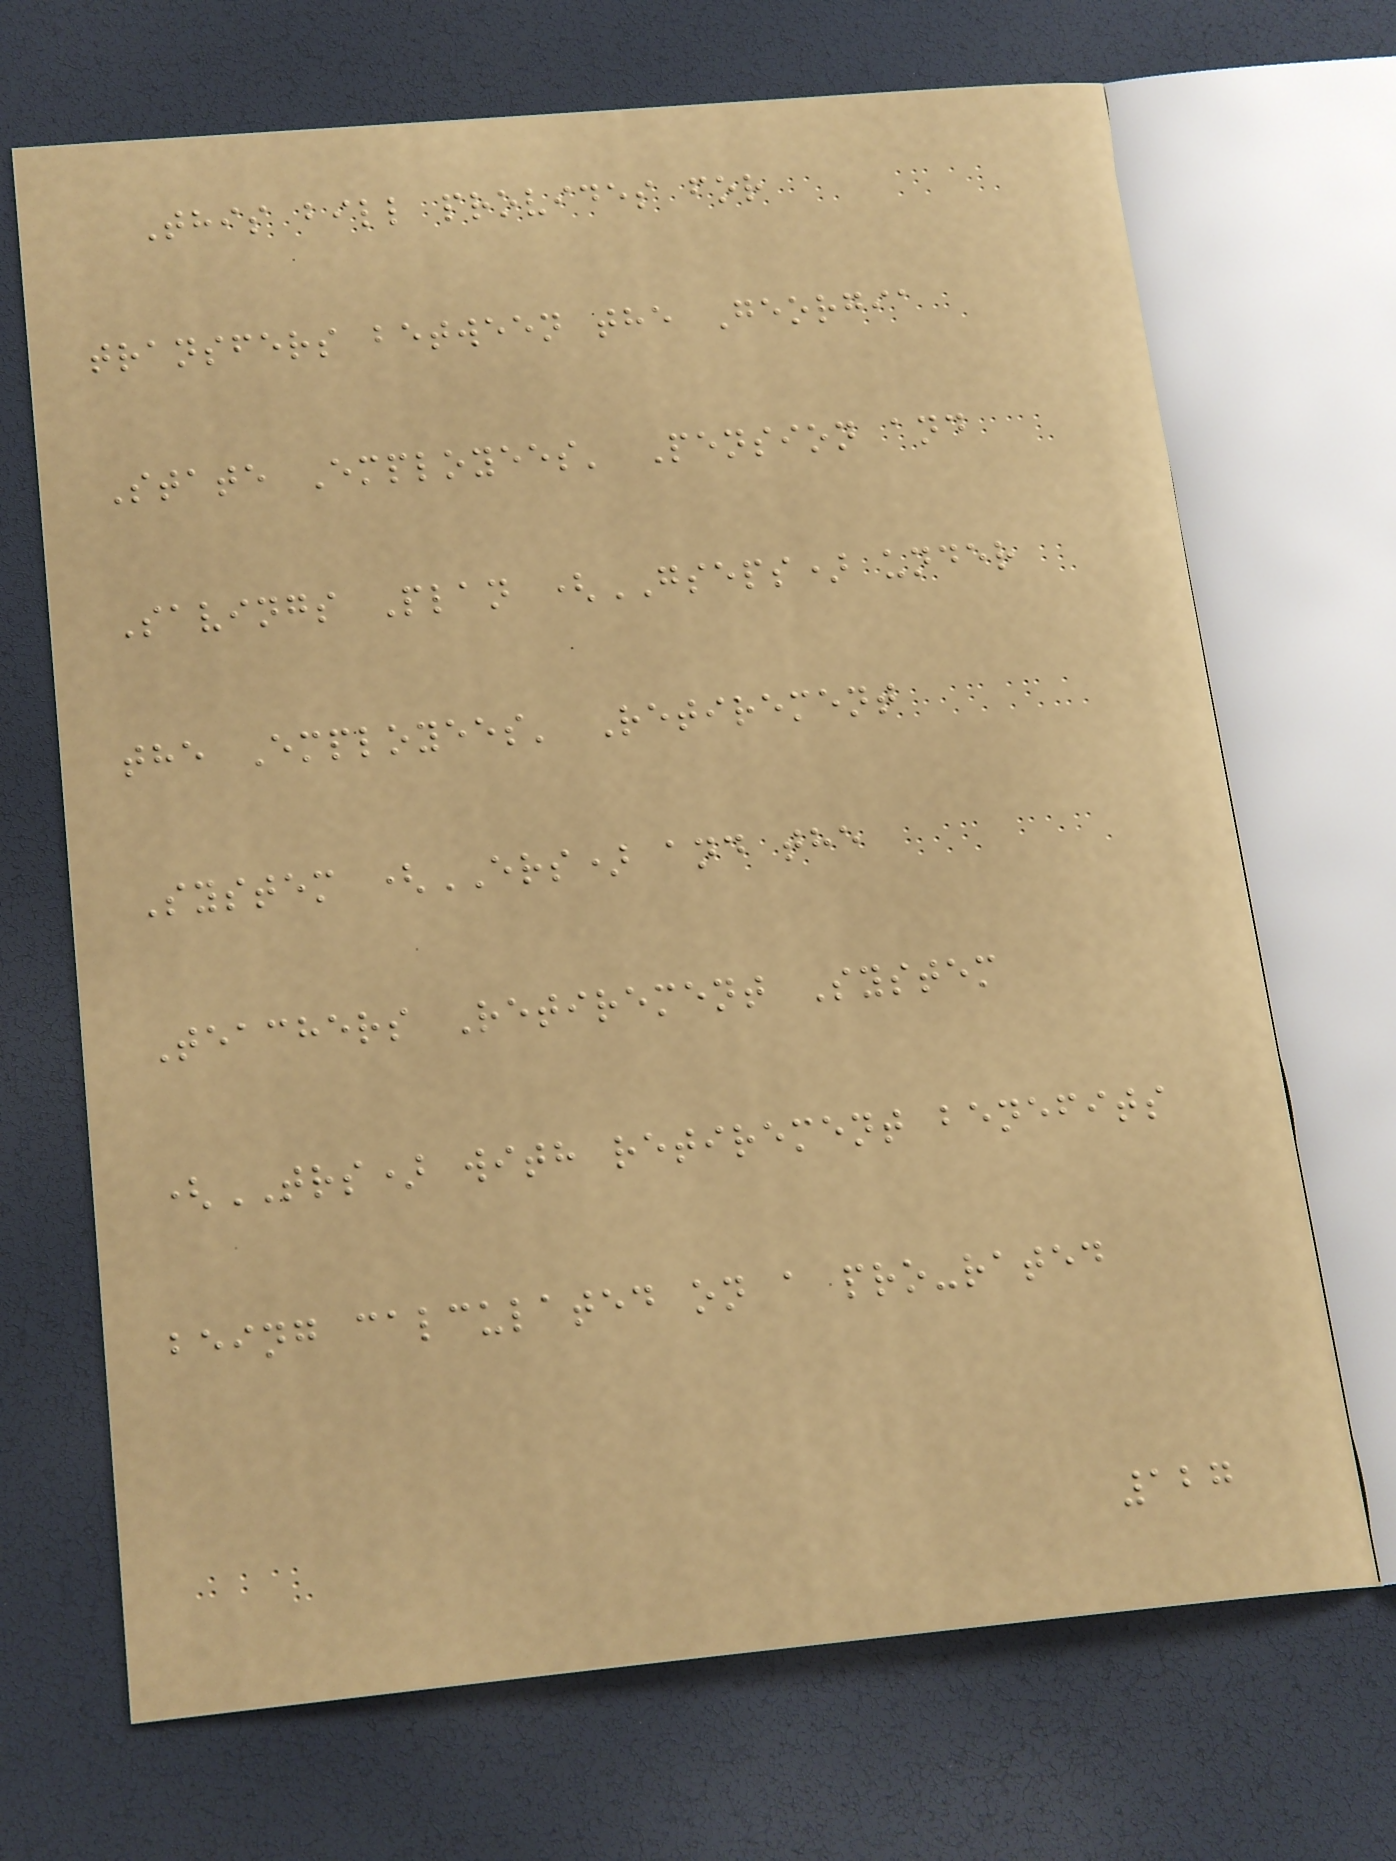This bill provides for
transfers between the Georgia
State Employees' Pension and
Savings Plan (GSEPS) under
the Employees' Retirement
System (ERS) and the
Teachers Retirement System
(TRS) with retirement benefits
being calculated on a pro-rated
127
